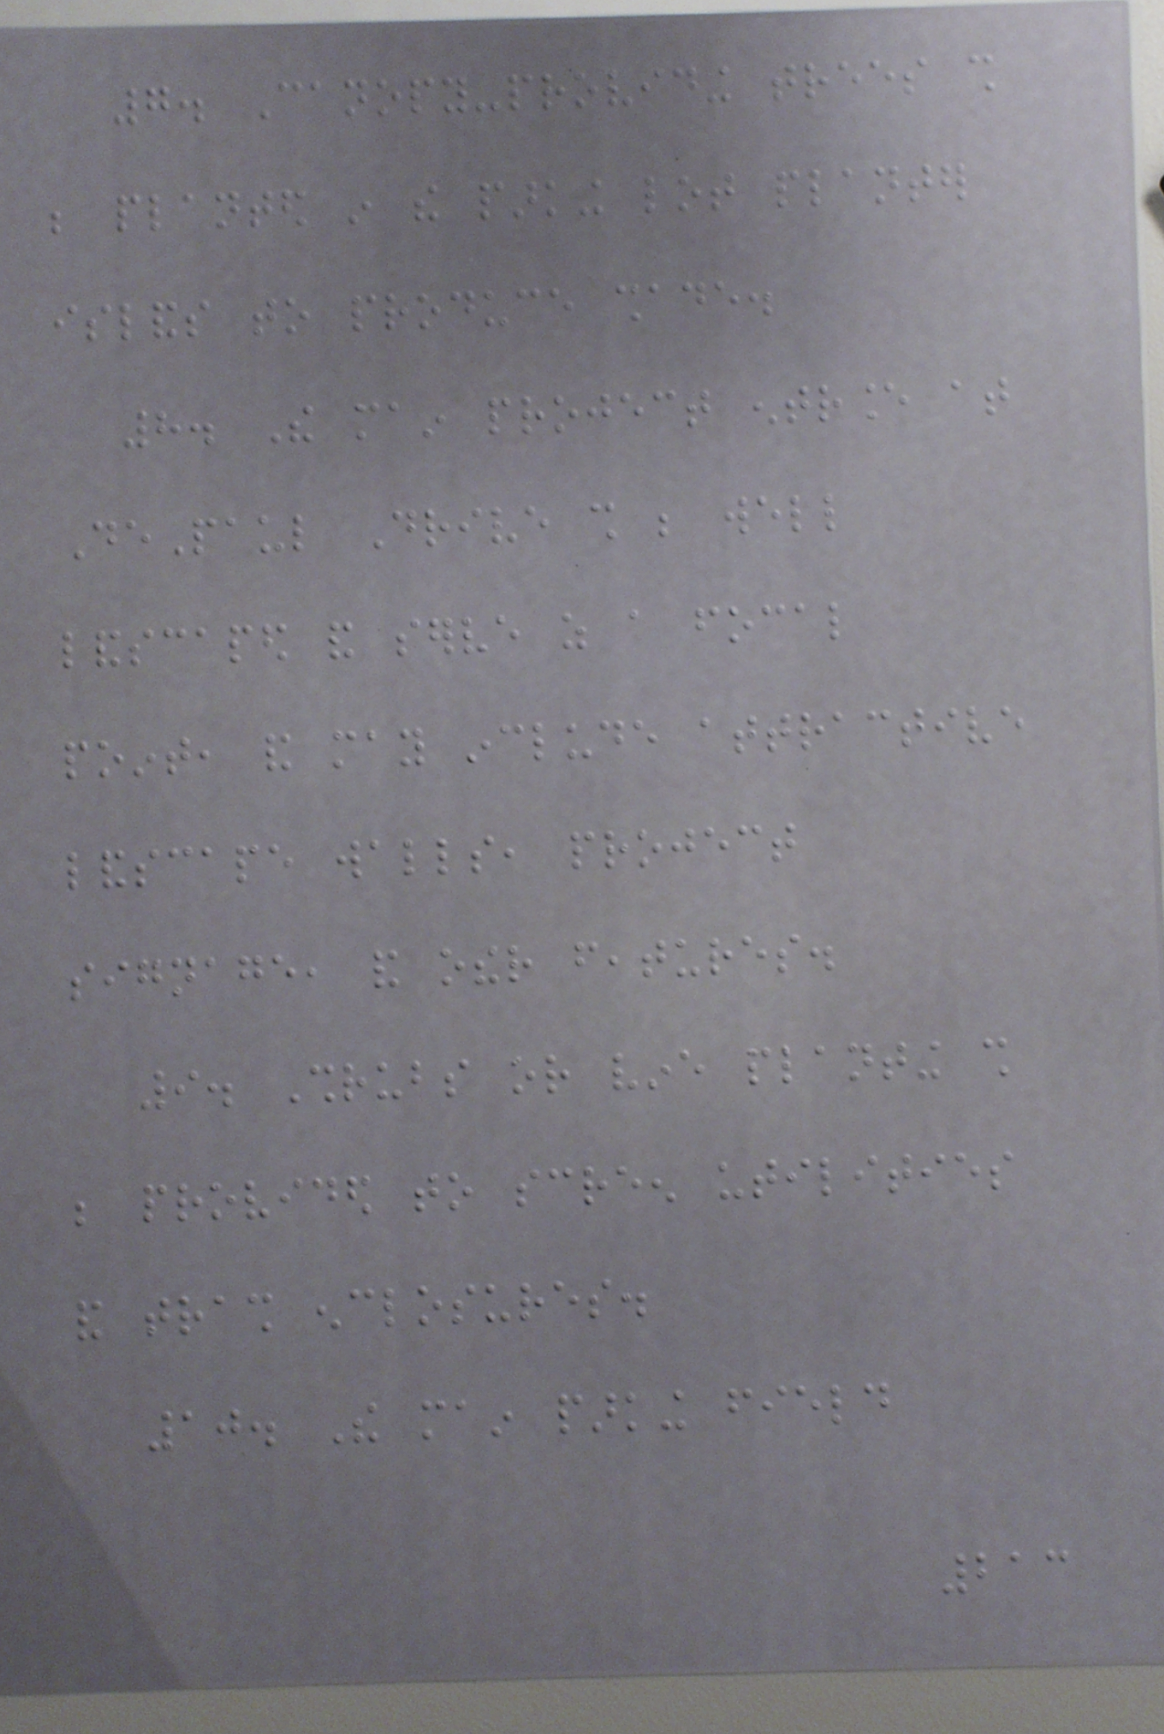7. Canopy-providing trees shall
be planted in the parking lot planter
islands to produce shade.
8. The main project entrance at
DePaul Drive shall be well
landscaped and serve as a focal
point, and may include attractive
landscape walls, project
signage, and other features.
9. Shrubs or vine planting shall
be provided to screen utilities
and trash enclosures.
10. The main parking field
213
